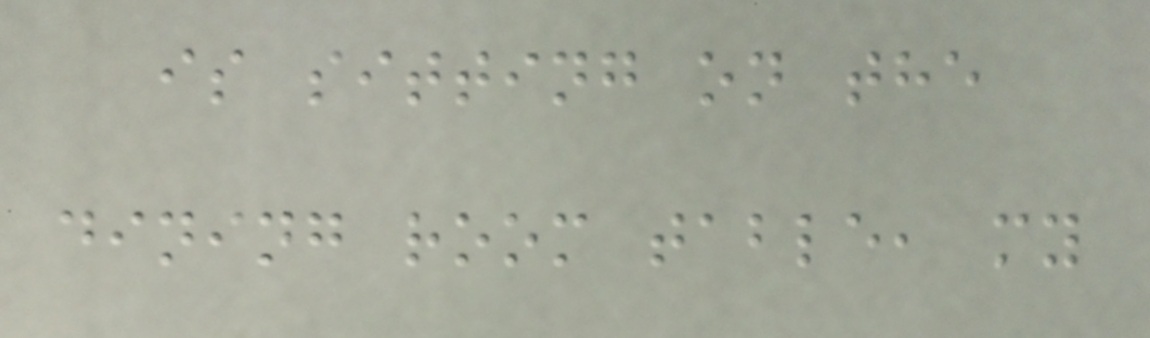is sitting on the
dining room table, my
